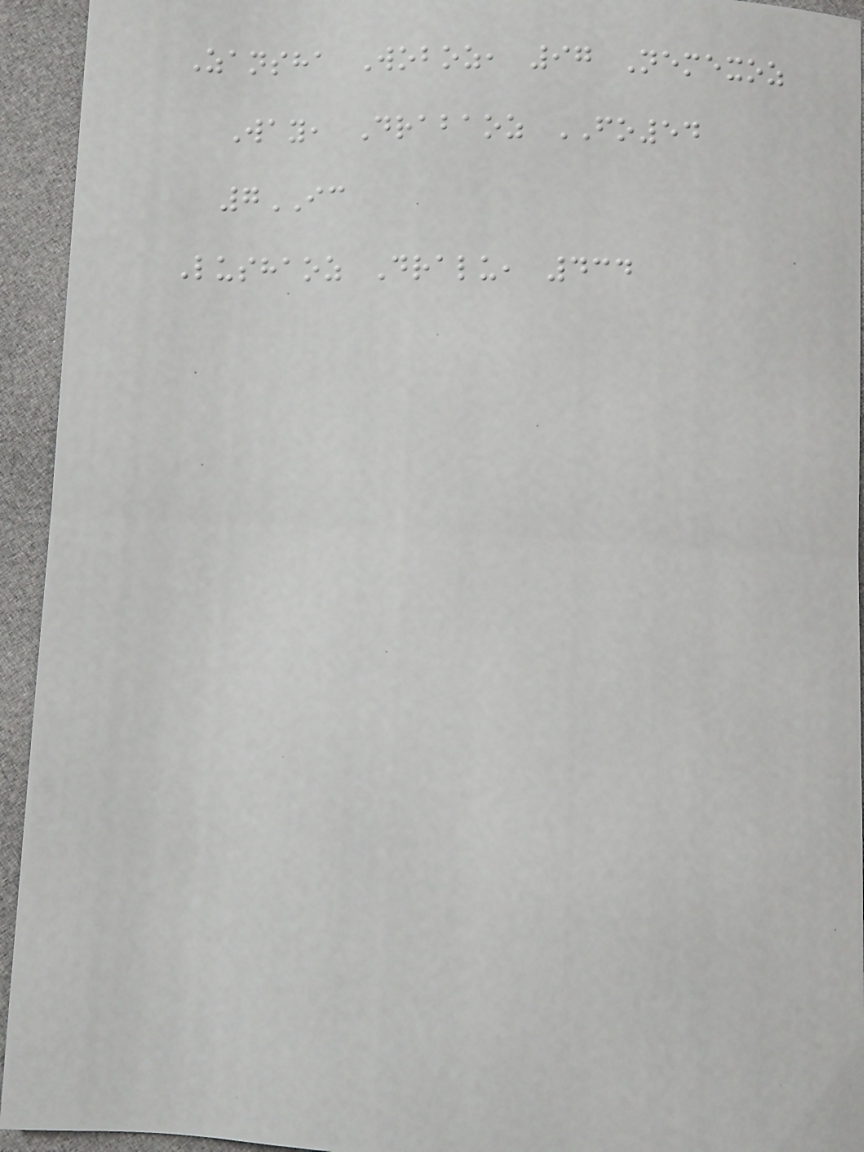Zansha Woboz, 97 Nemexoz
Way, Drabaoz FO54
7IC
Lushaoz Dralu, 434
